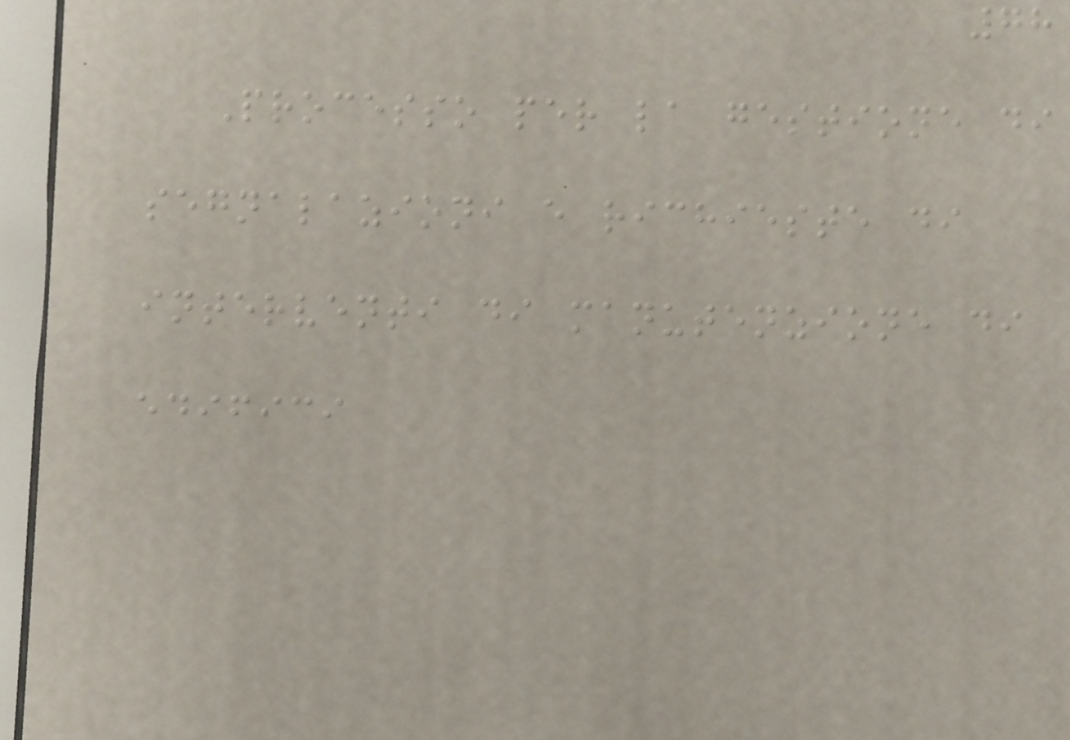78
Processo per la gestione di
segnalazioni e richieste di
interventi di manutenzione di
edifici
